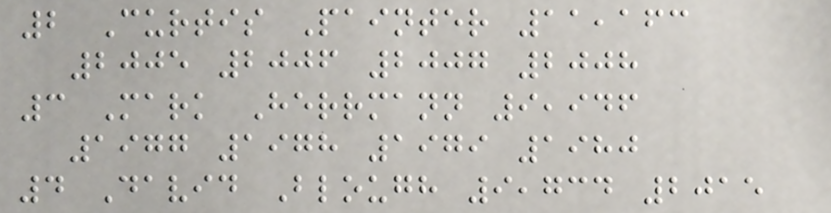2 Curtis Painter 11,163
2005 2006 2007 2008
3 Mark Herrmann 9,946
1977 1978 1979 1980
4 David Blough 9,734 2015
